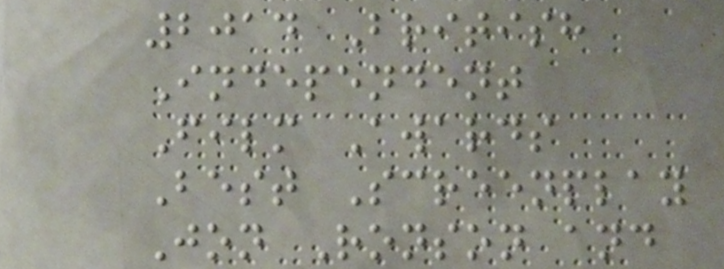2014 British
Independent
Film Awards
Best Screenplay
Jon Ronson and
